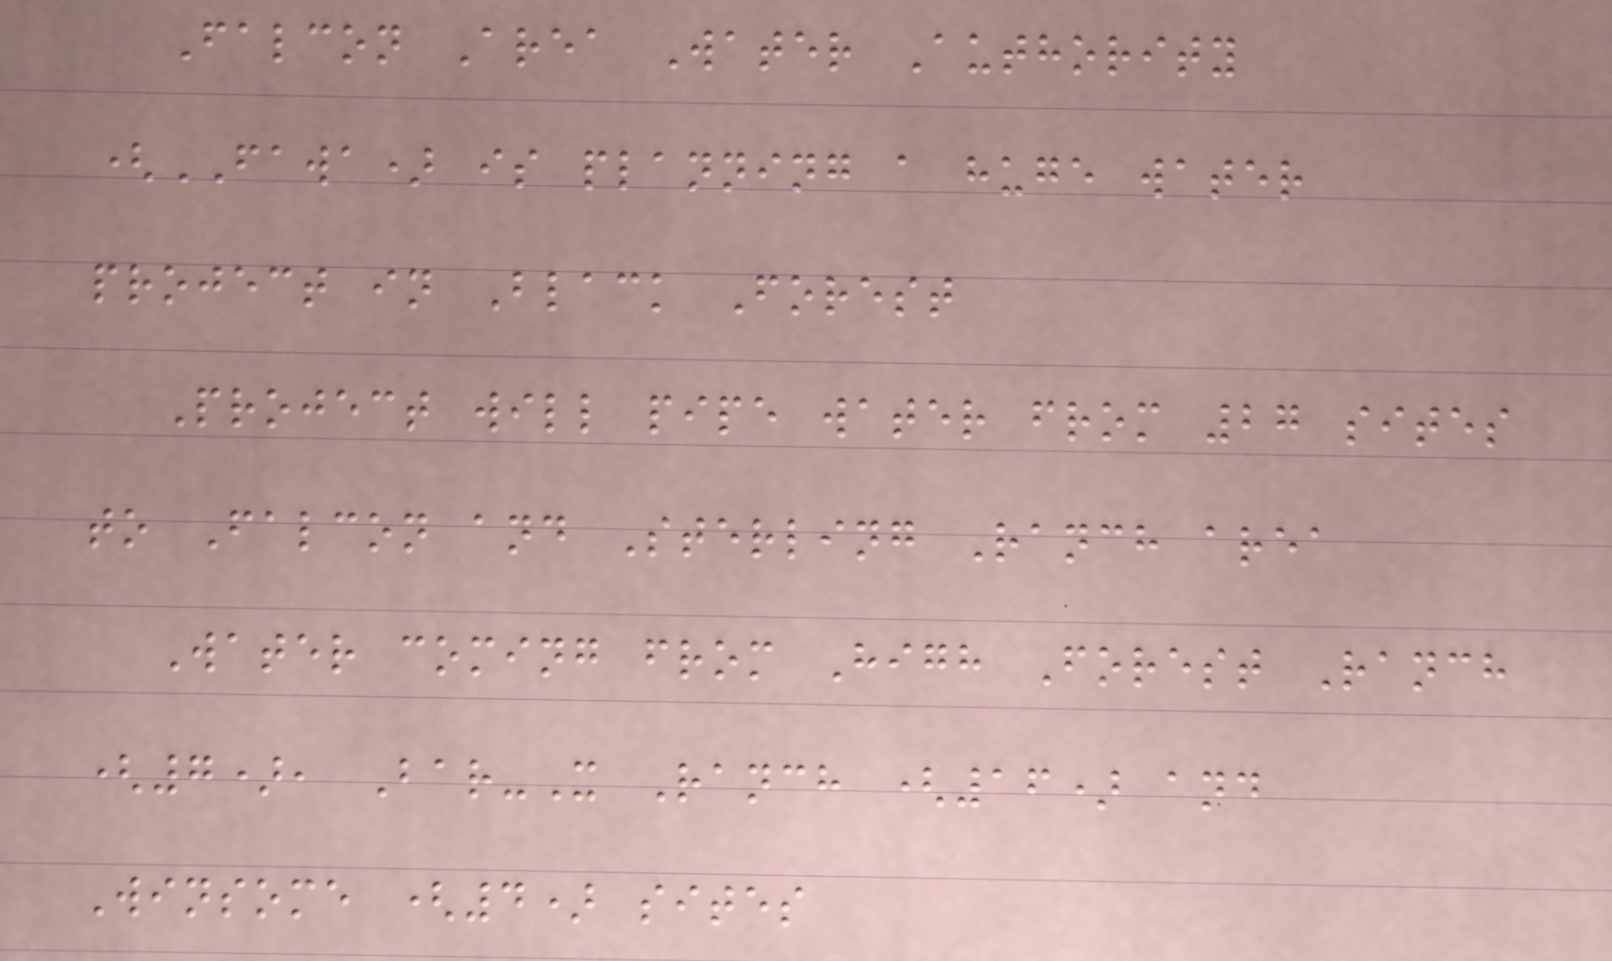Falcon Area Water Authority
(FAWA) is planning a huge water
project in Black Forest
Project will pipe water from 27 sites
to Falcon and Sterling Ranch area
Water coming from High Forest Ranch
(7), Bar-X Ranch (16) and
Winsome (4) sites
